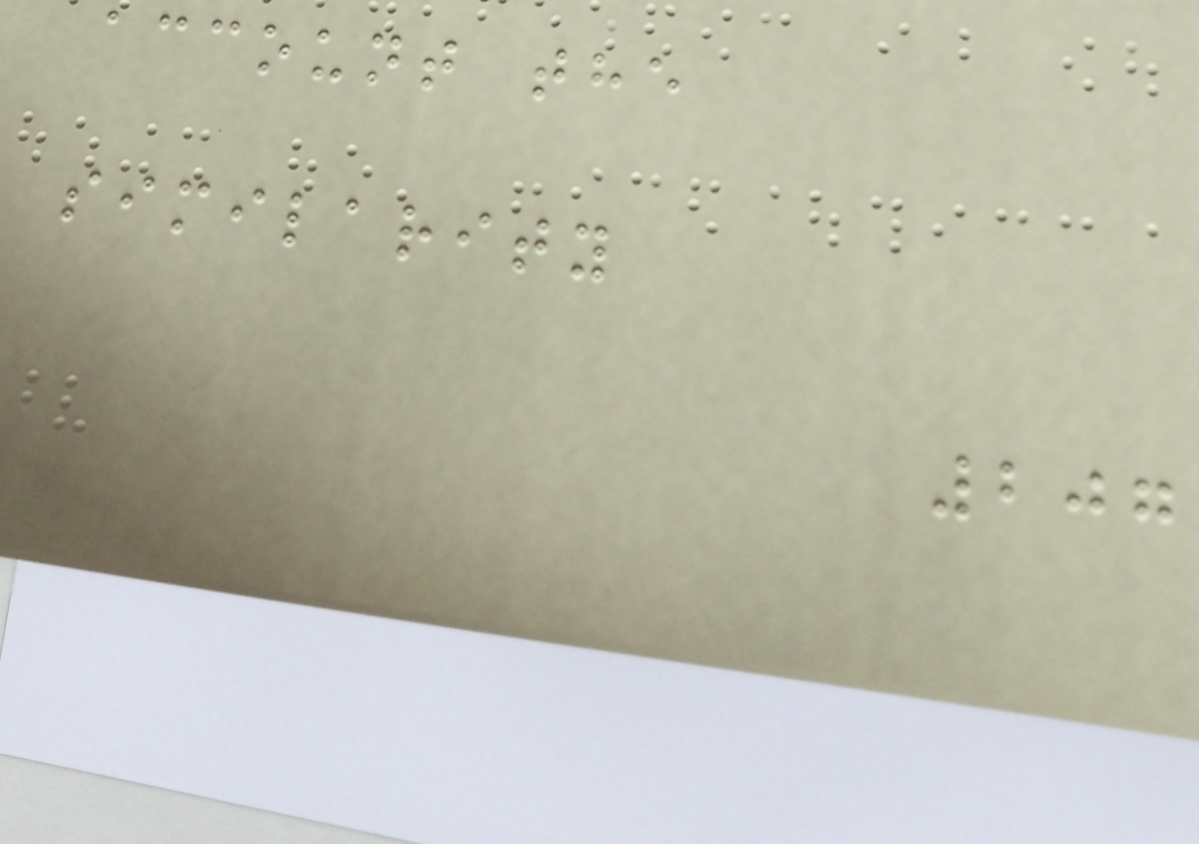account the
similarity
207
